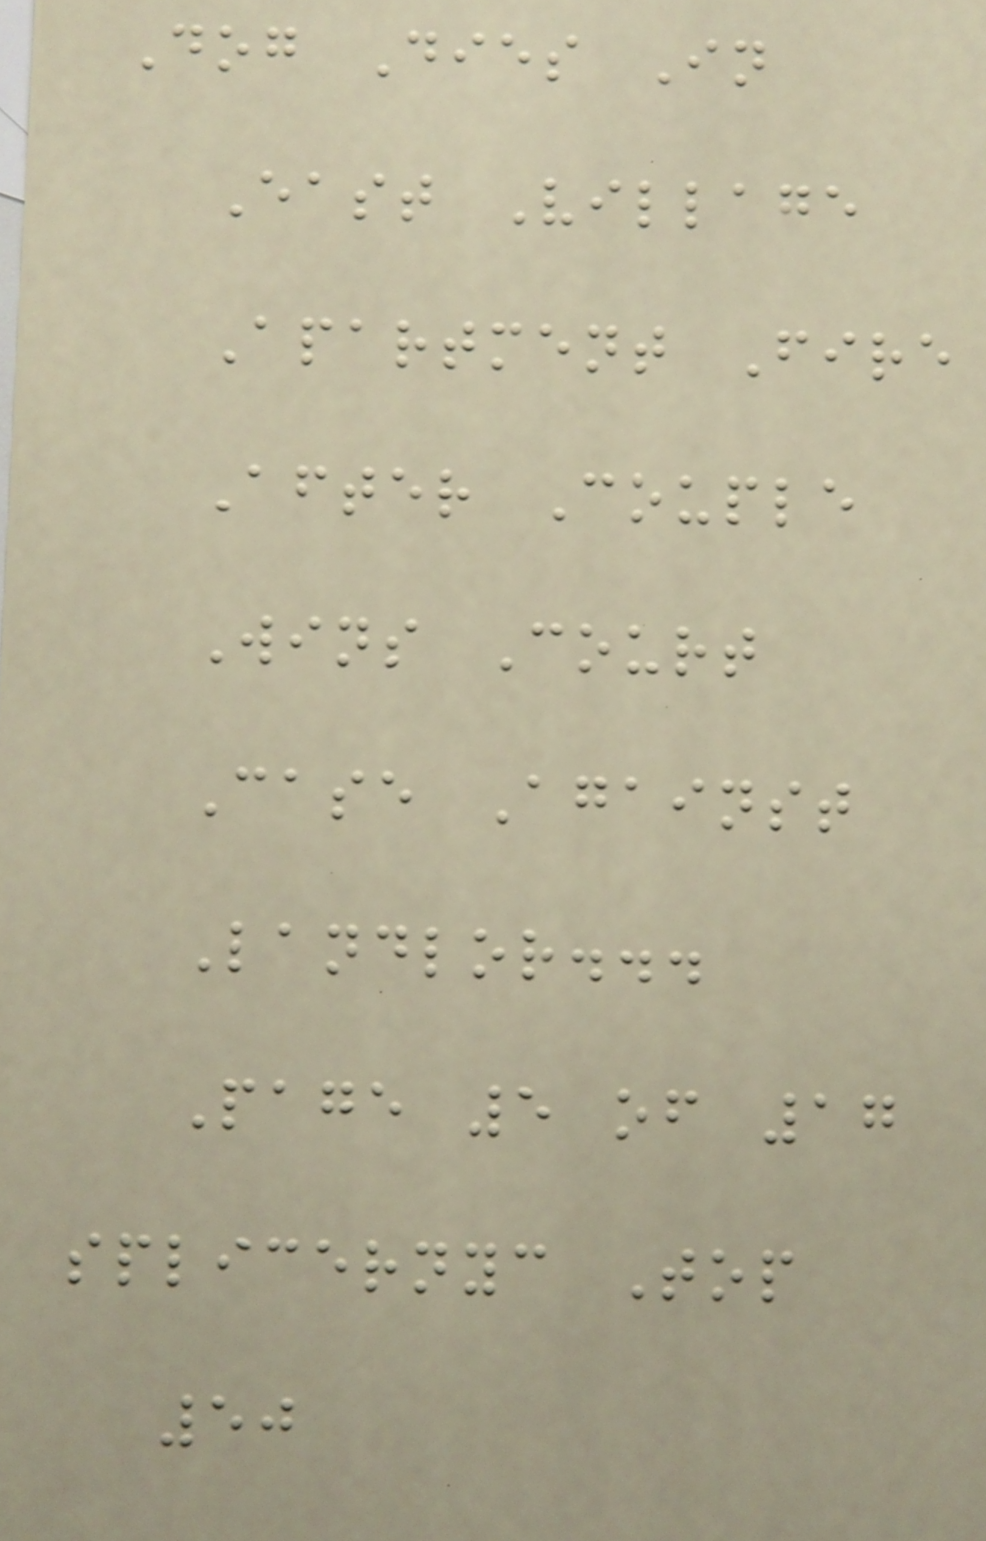Dog Dies In
East Village
Apartment Fire
After Couple
Wins Court
Case Against
Landlor...
Page 5 of 17
splicernyc Top
50
